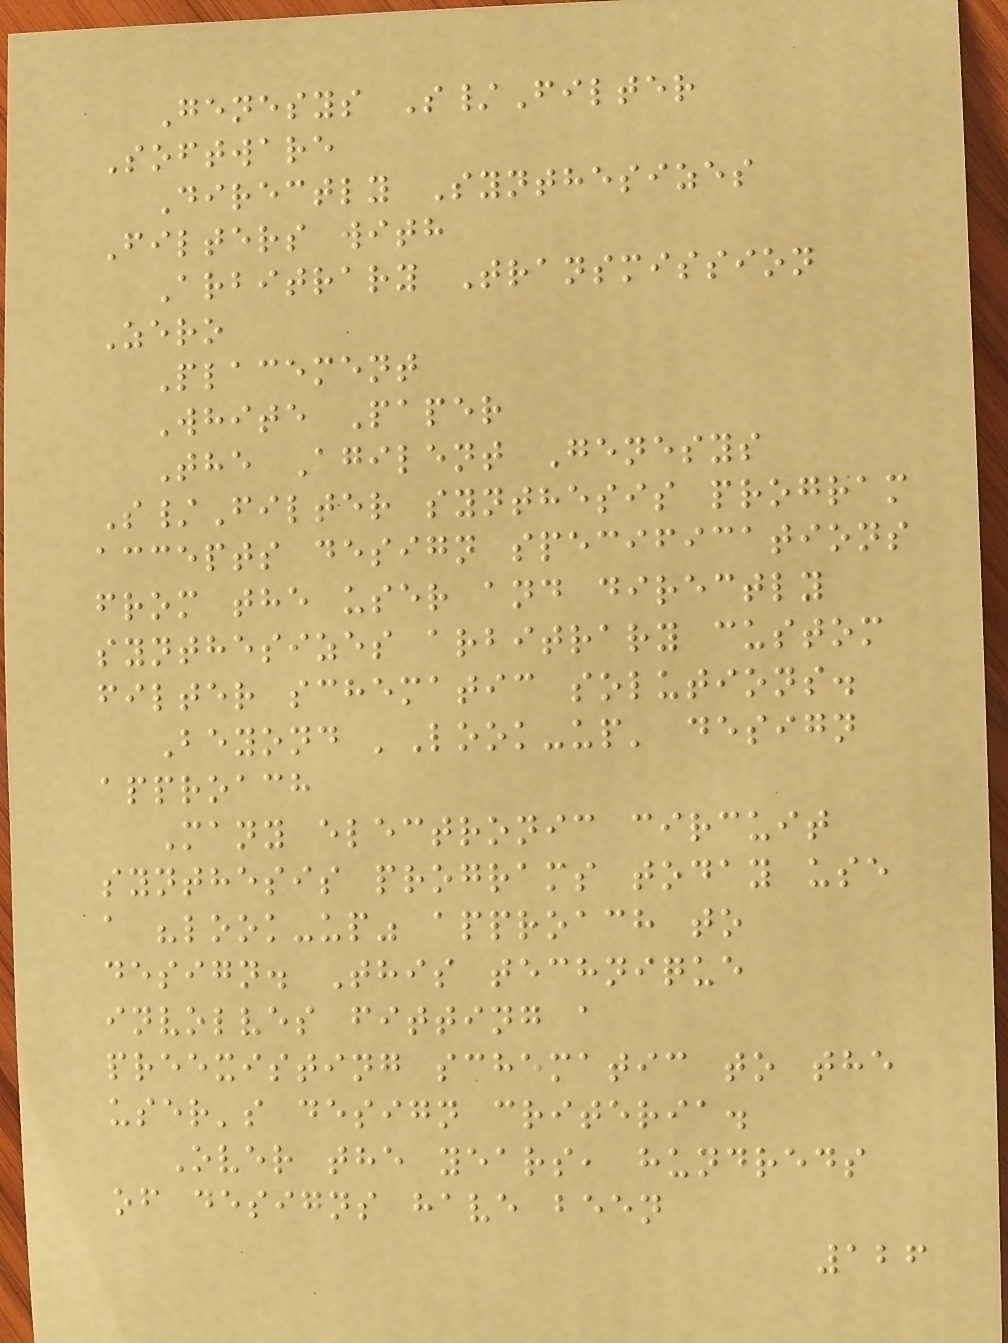Genesys S/Filter
Software
Directly Synthesizes
Filters with
Arbitrary Transmission
Zero
Placement
White Paper
The Agilent Genesys
S/Filter synthesis program
accepts design specifications
from the user and directly
synthesizes arbitrary custom
filter schematic solutions.
Beyond 'Look-up' design
approach
Many electronic circuit
synthesis programs today use
a "look-up" approach to
design. This technique
involves fitting a
preexisting schematic to the
user's design criteria.
Over the years, hundreds
of designs have been
126
